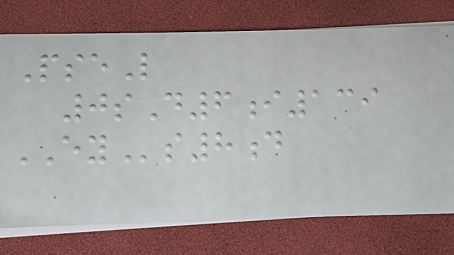PseL
0sD6i139
EYs8d
